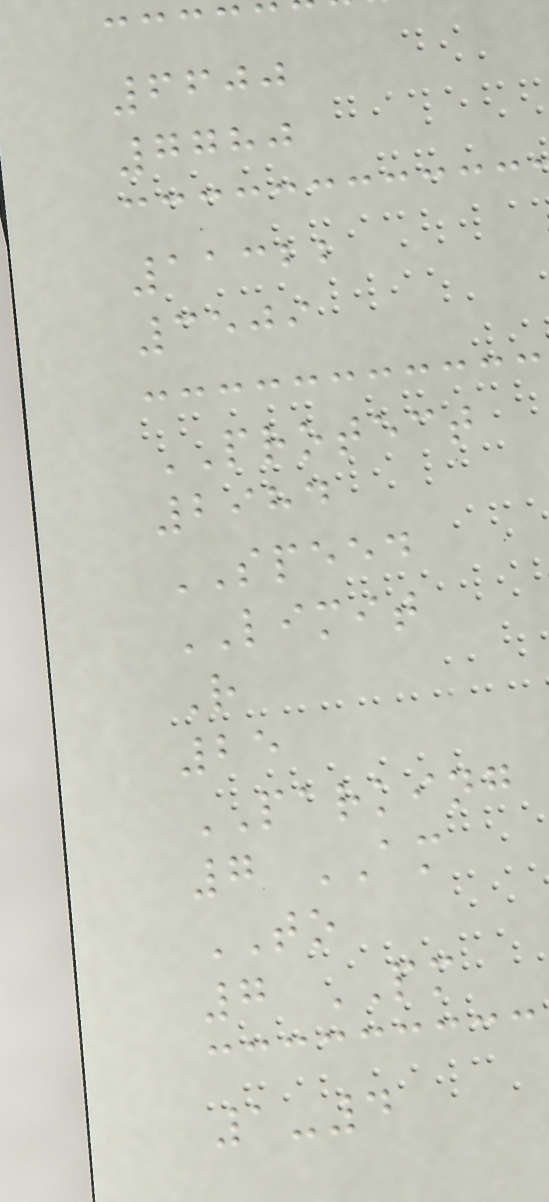6600
7780
11322
3509
PROTECT
2984
SPEED
LIMIT
R
25
PARKING
7 AM
TO
7 PM
1-4
